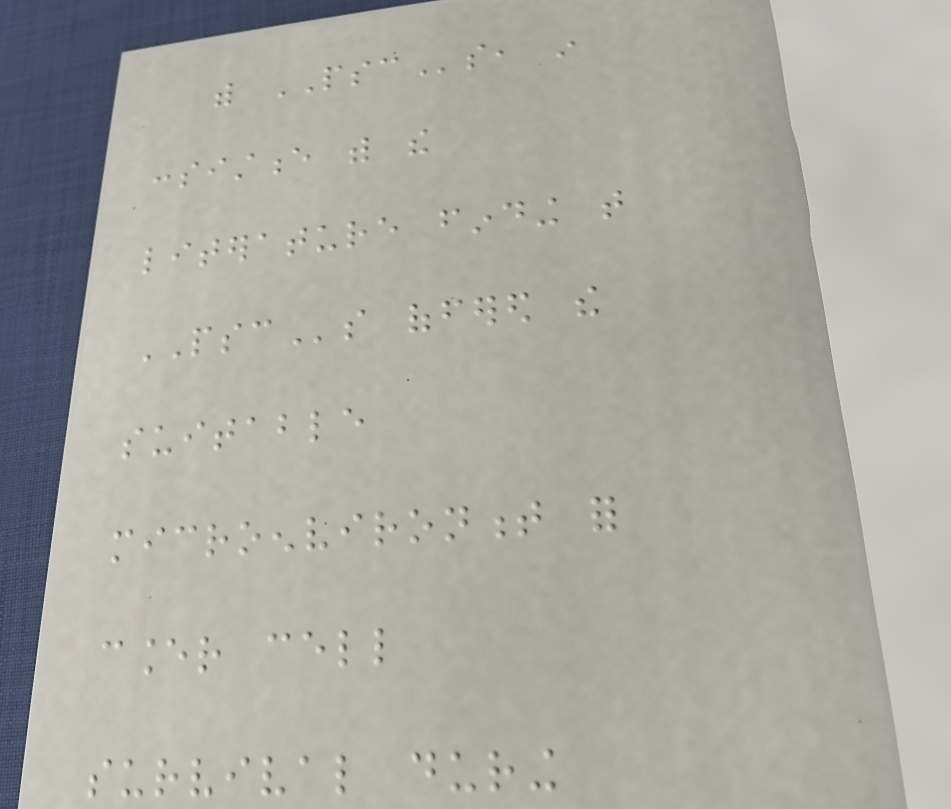with PSCs, in
consistence with the
literature finding that
PSCs offered the
suitable
microenvironment for
cancer cell
survival during
